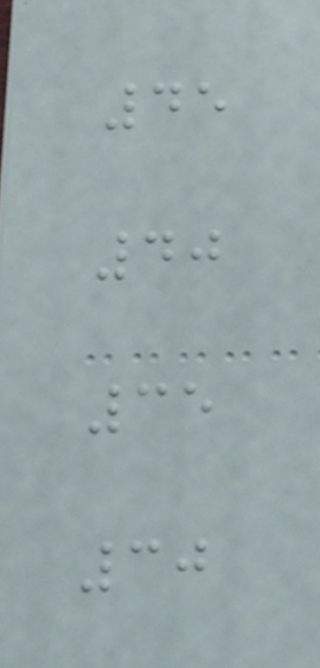45
40
35
30
